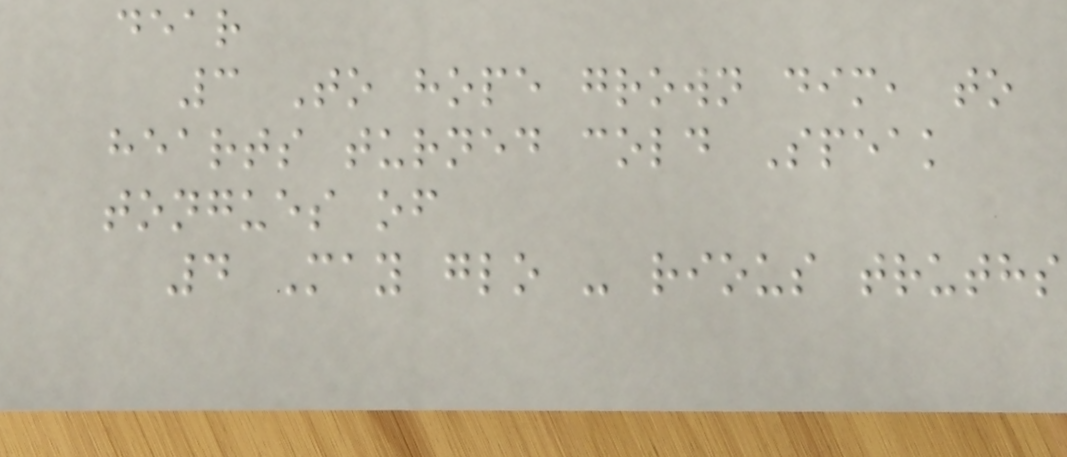dear
3 To hope grown dim, to
hearts turned cold Speak
tongues of
4 May glo - rious truths
